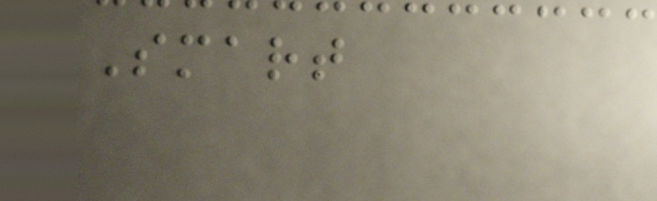Smart
